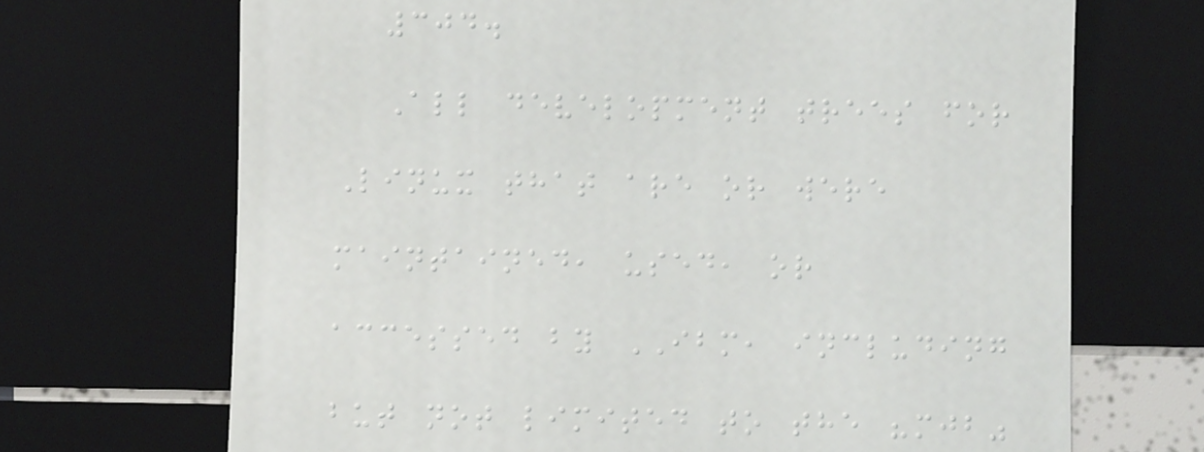304.
All development trees for
Linux that are or were
maintained, used, or
accessed by IBM, including
but not limited to the "mjb"
